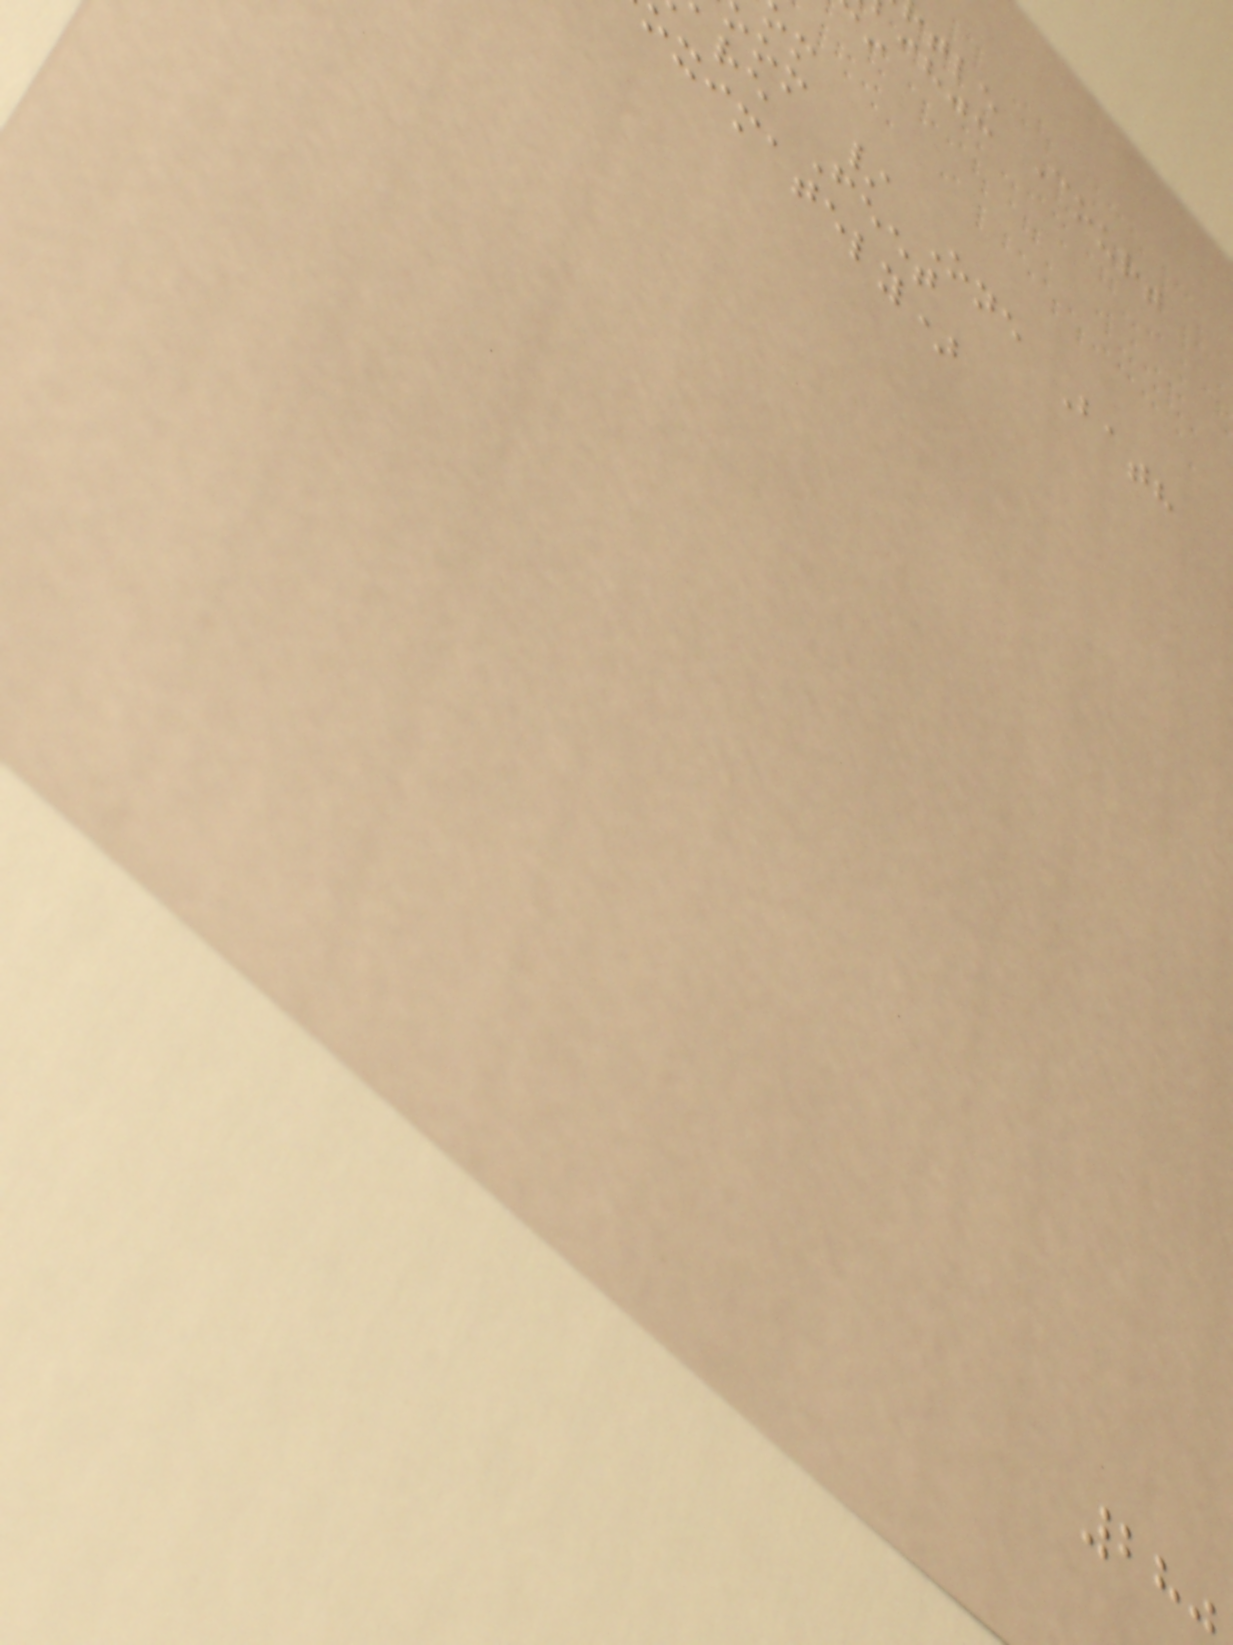tle Court
om / One Bath
re Feet
oximately)
